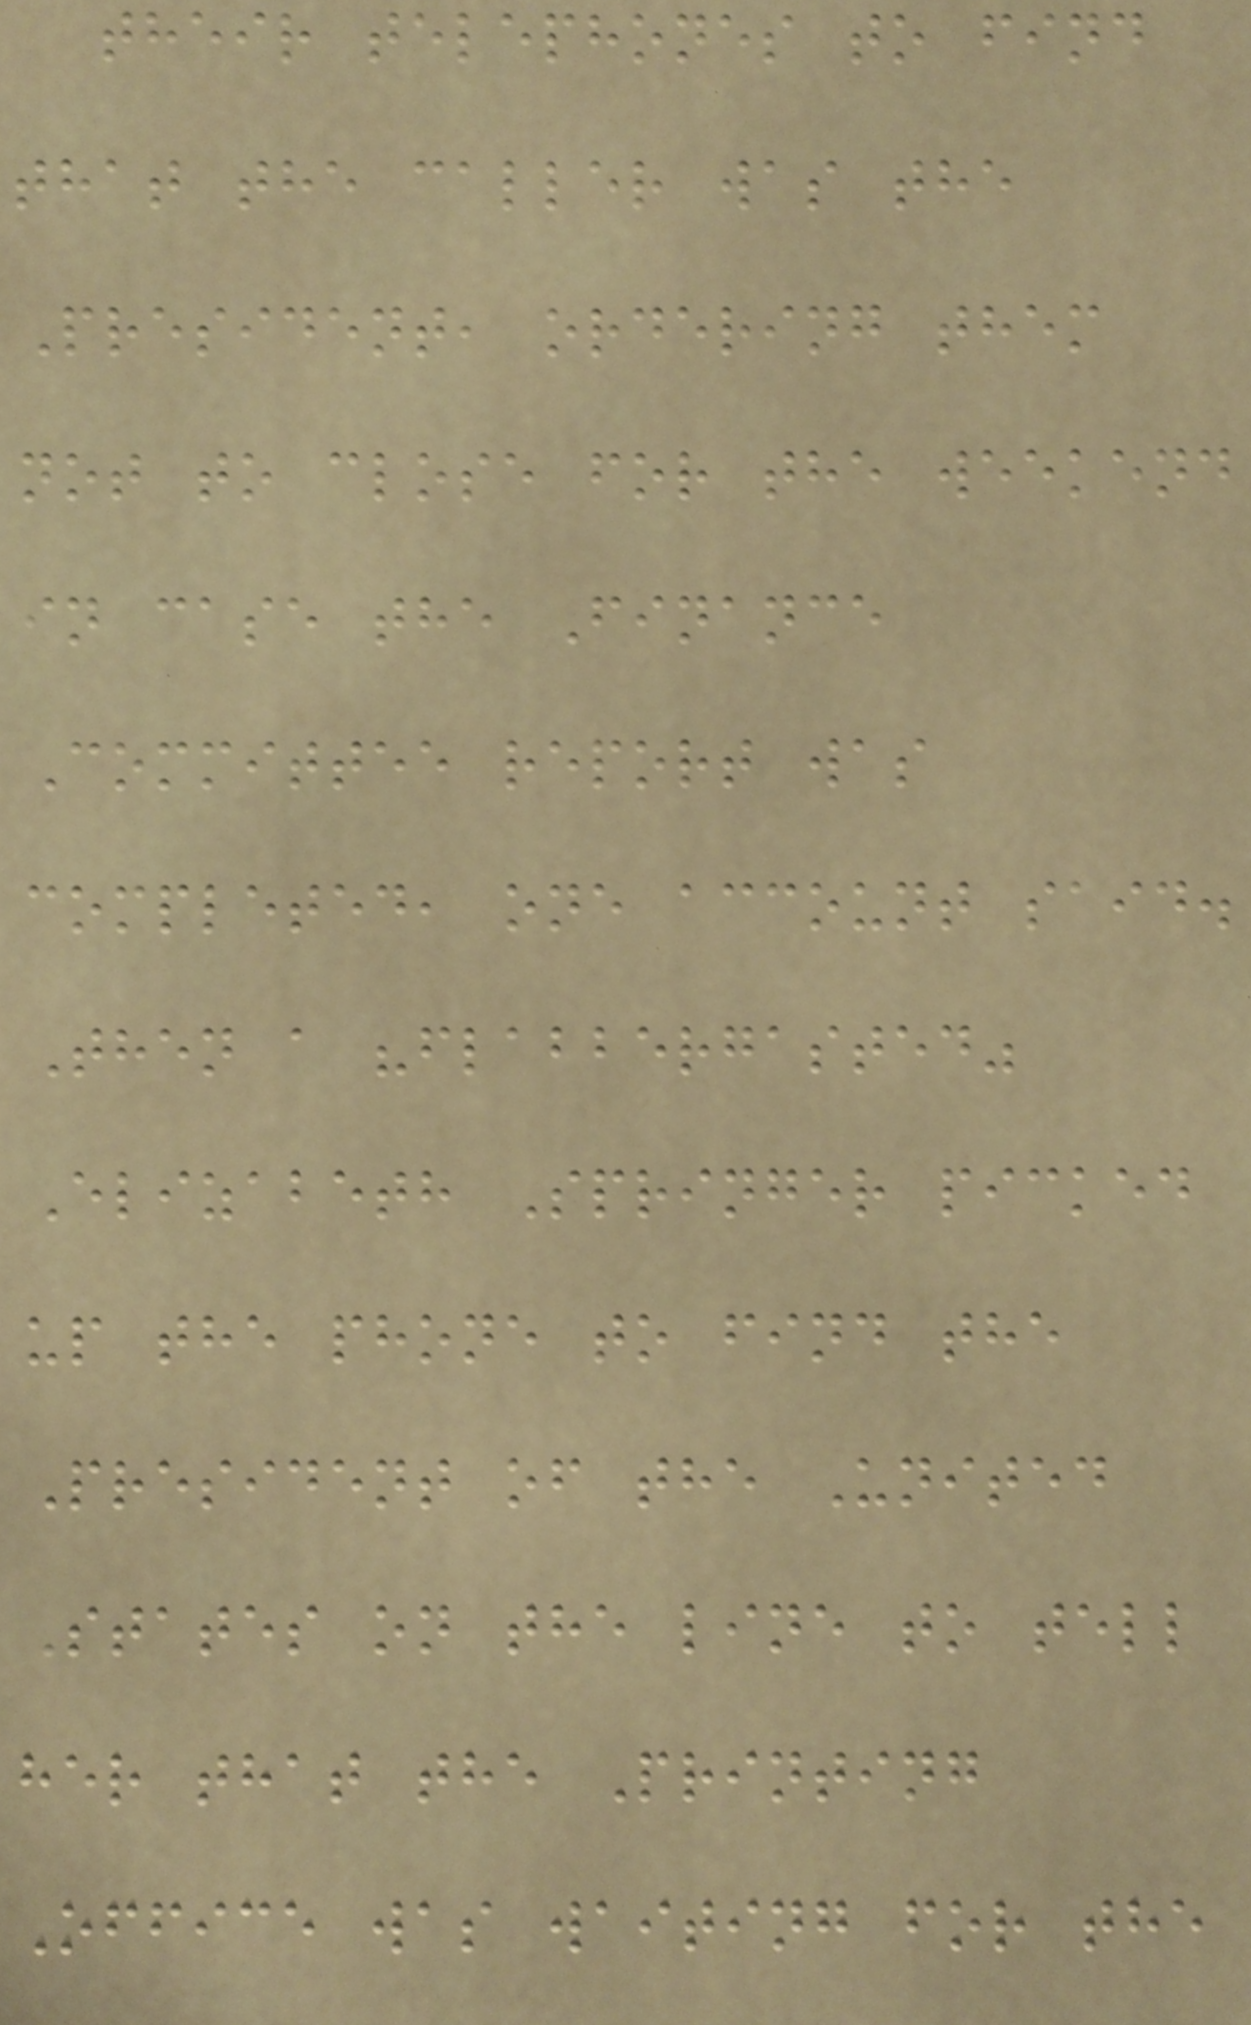their telephones to find
that the caller was the
President, ordering them
not to close for the weekend
in case the Finance
Committee report was
completed, one account said.
Then a "flabbergasted"
Elizabeth Springer picked
up the phone to find the
President of the United
States on the line to tell
her that the Printing
Office was waiting for the
